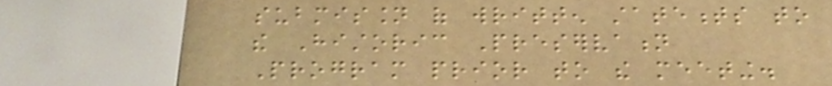submission of written statements to
the Historic Preservation
Program prior to the meeting.
